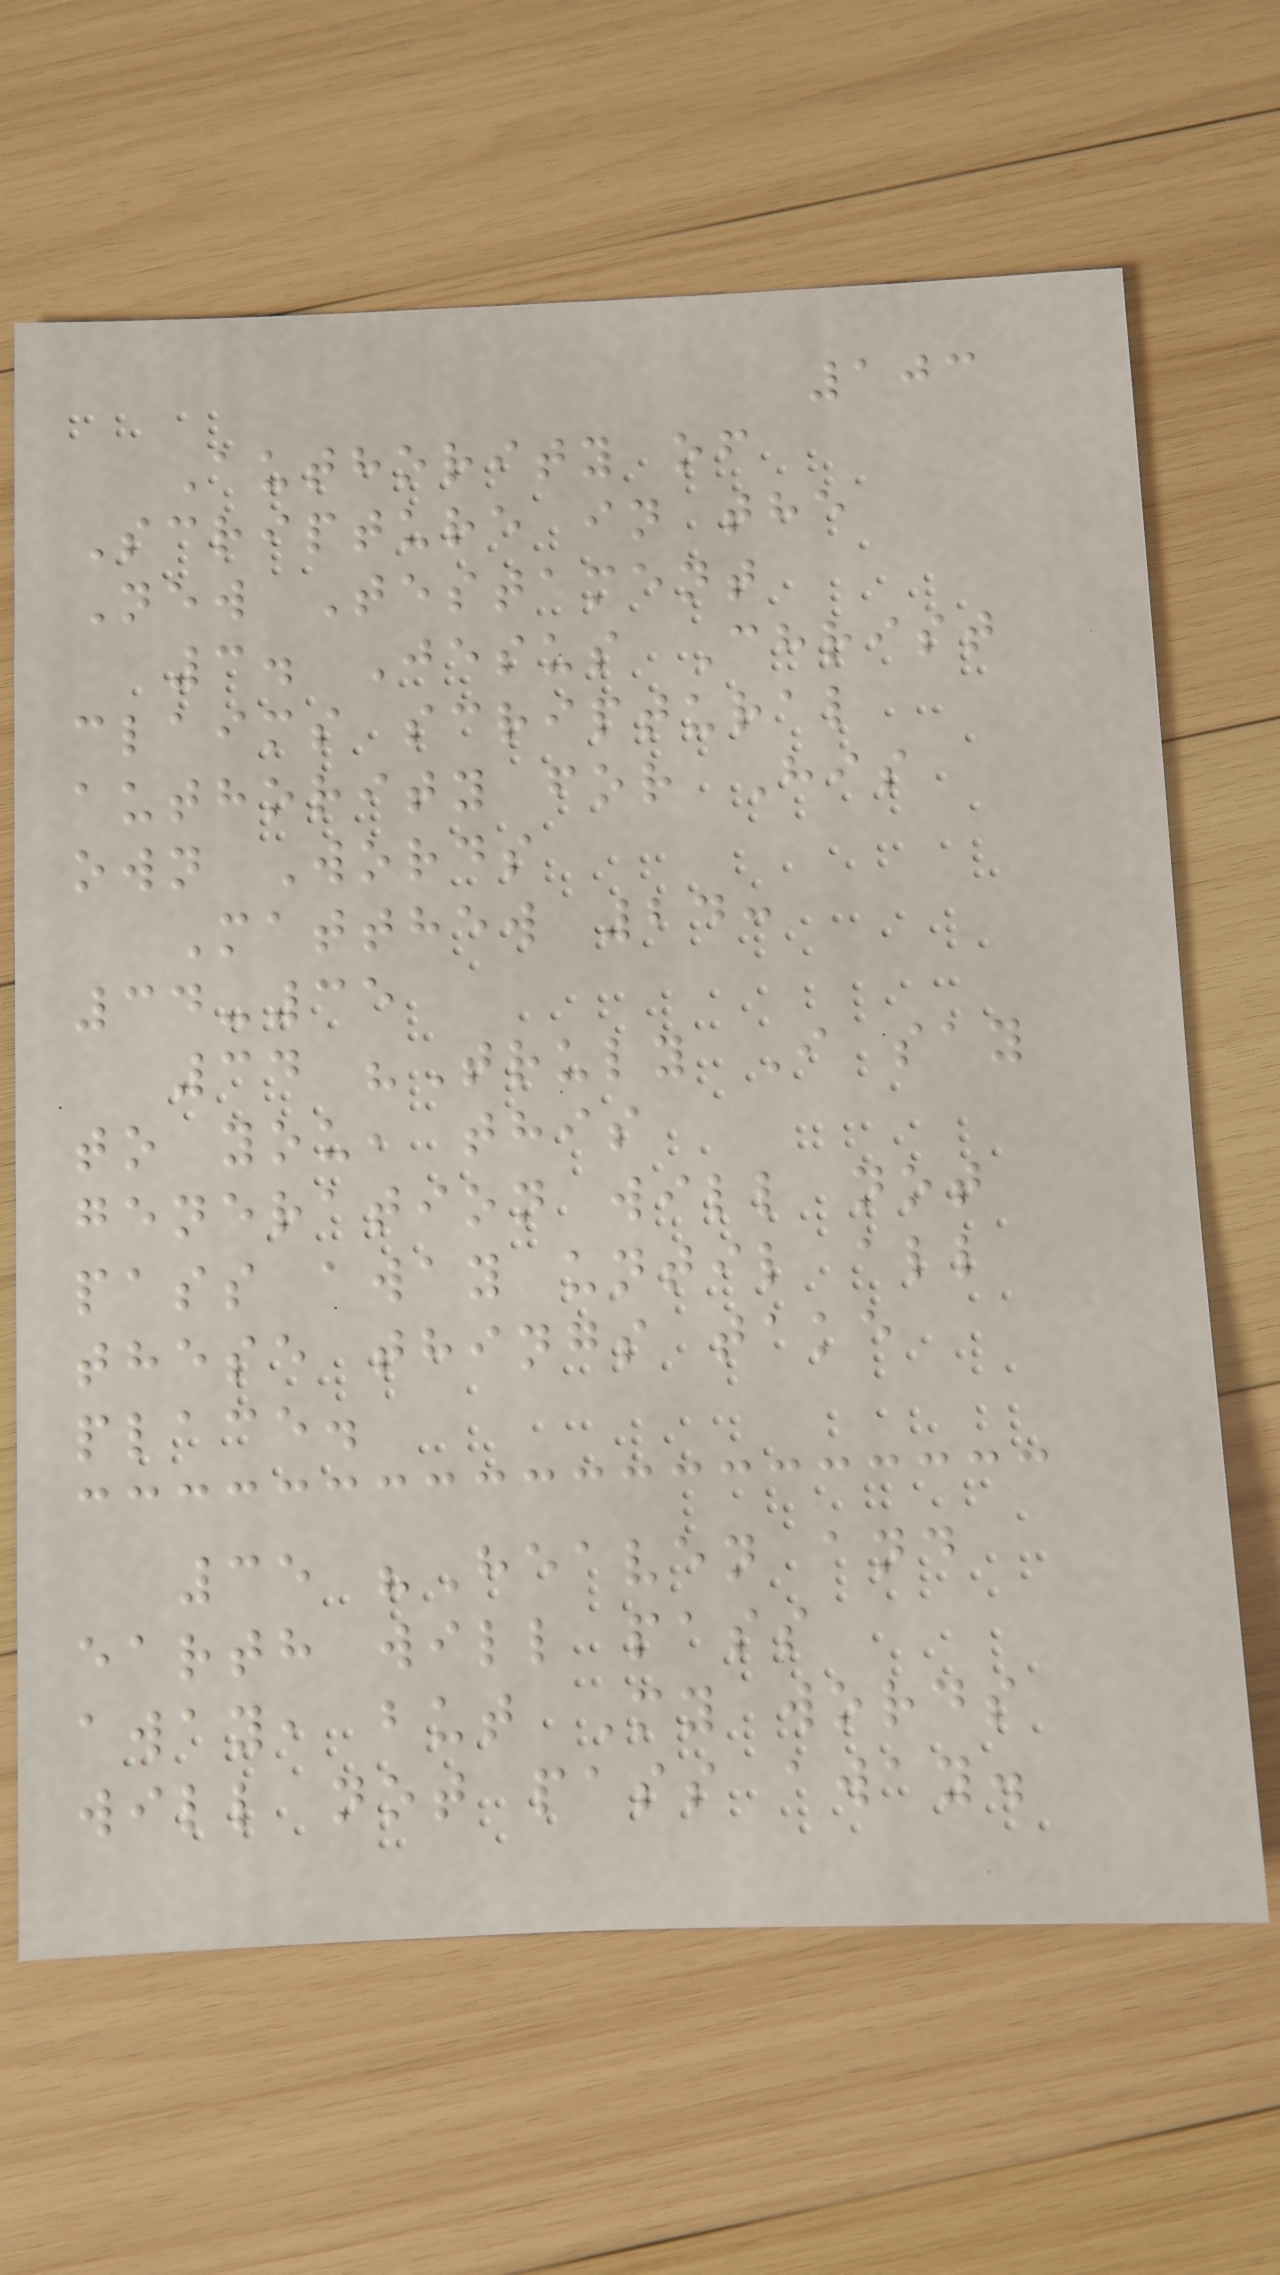103
Authority of
Scripture in the
New Testament
3. Jesus Christ
claims scriptural
authority for His
own Words
Matthew 24:
34-35
34 "Truly I say
to you, this
generation will not
pass away until all
these things take
place.
35 "Heaven and
earth will pass
away, but My words
will not pass away.
